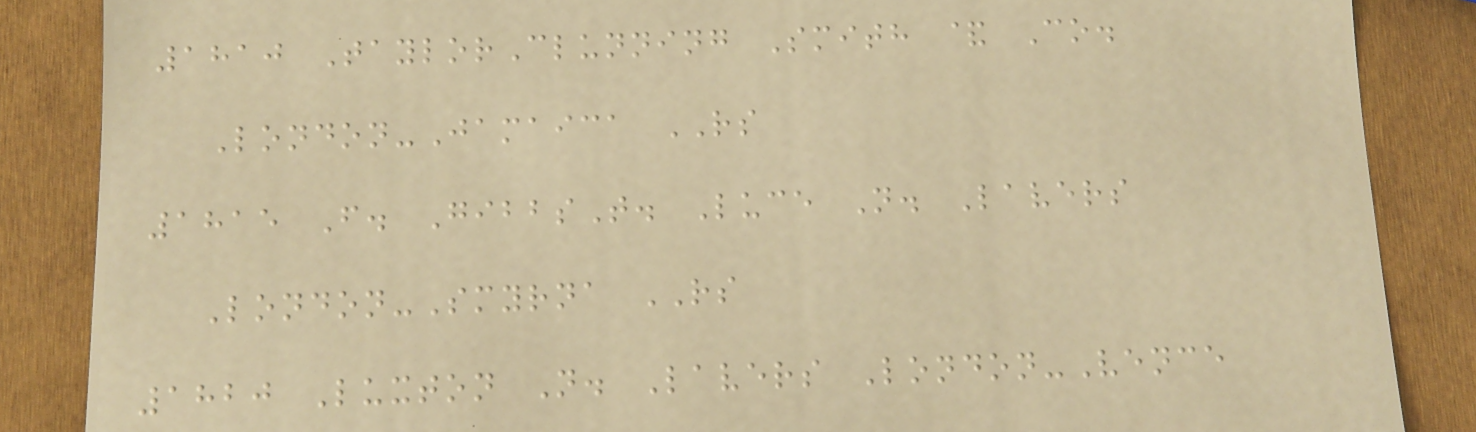1810 TaylorClunning Smith & Co.
London-Jamaica RS
1815 F. GibbsT. Luce N. Lavers
London-Smyrna RS
1820 Luxton N. Lavers London-Vence
